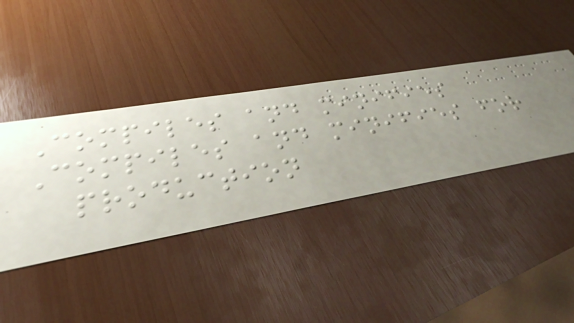Compiles and minifies
Compiles and minifies for
production
